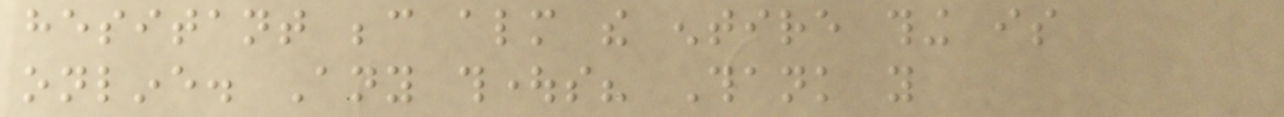hesitant because almost the entire thing is
online. Any thoughts? Thank you
